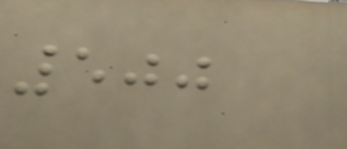500
